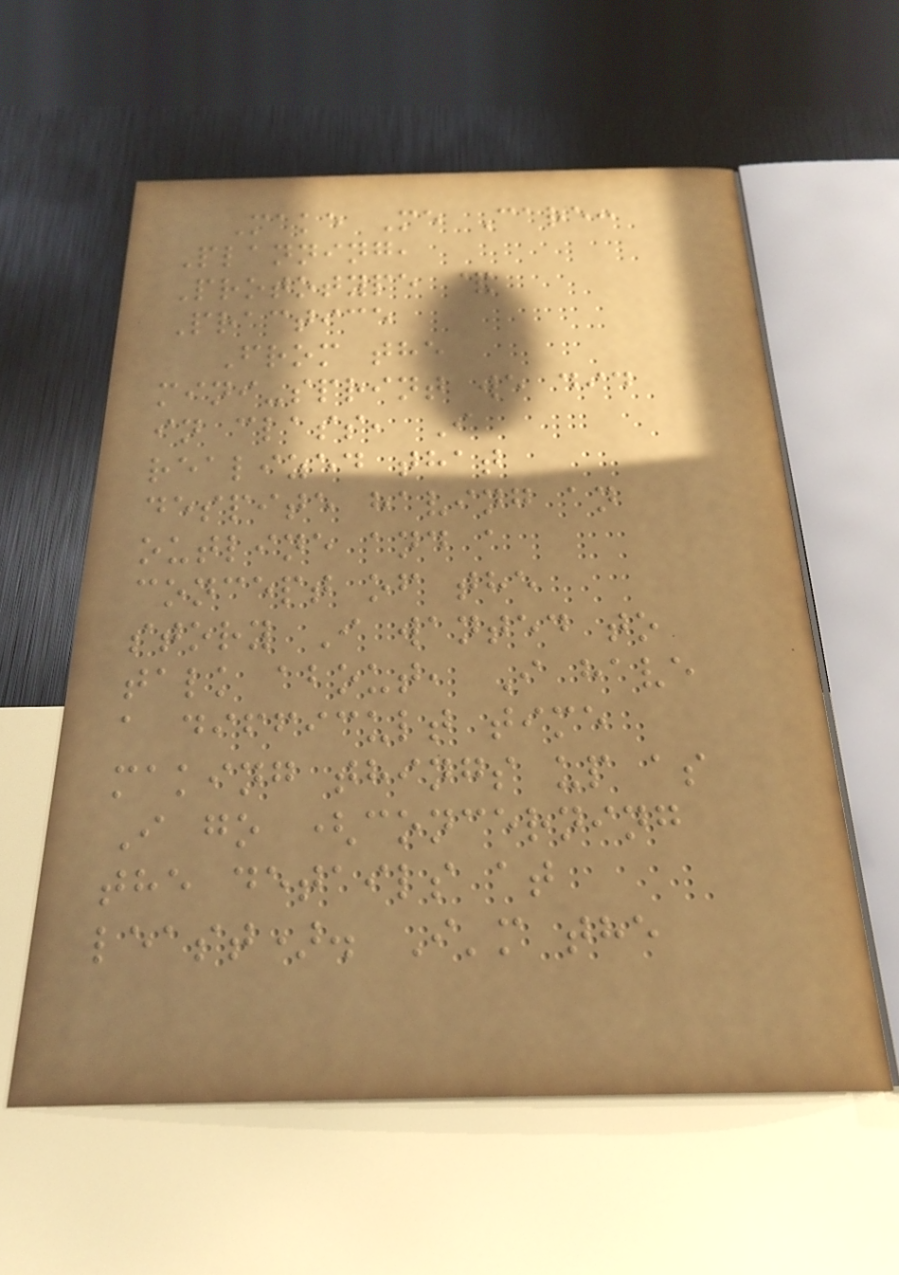Make Me Care:
Planning,
Prototype &
Practice
From the
mini-sprint we did
in class, I
realized that
despite having an
outline and a
concept of the
story I wanted to
talk about, I have
a difficult time
making things up as
I go (concerning
the details at
least). I'm the
